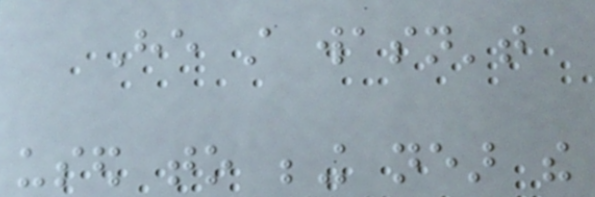He still wasn't
used to being near the
